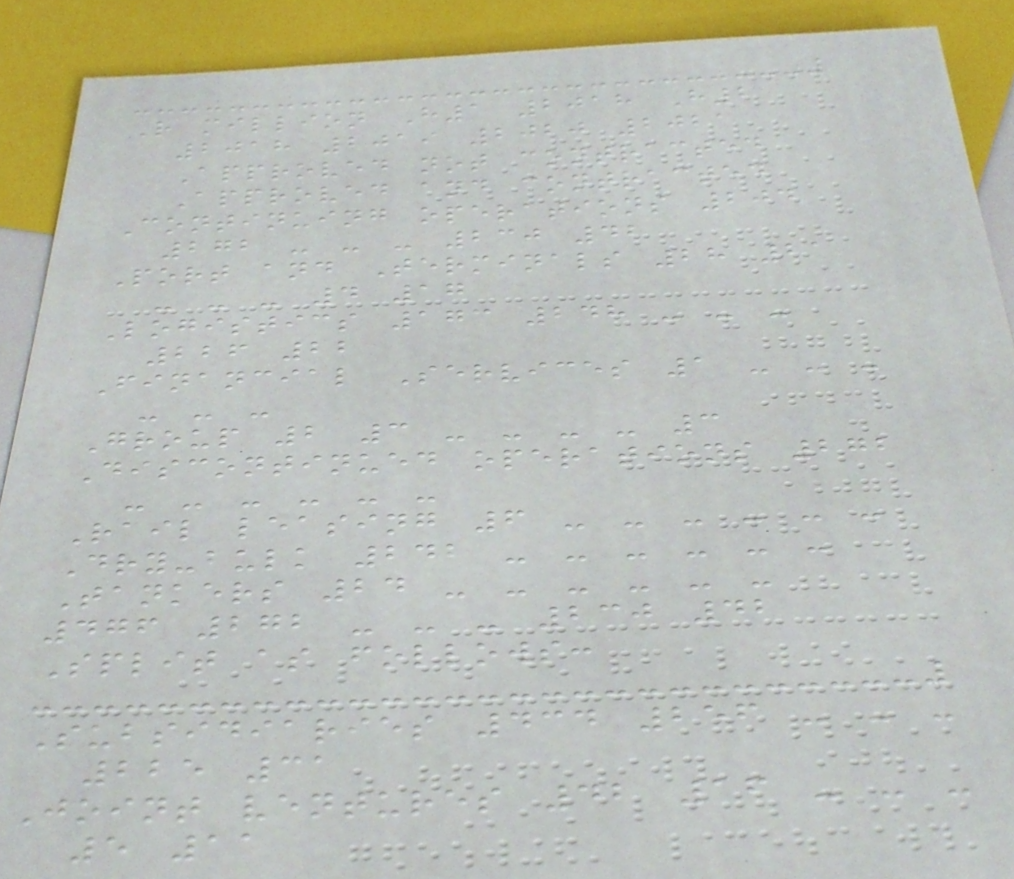R million H1 2018 H2
2018 2019 2020 2021
Approved not contracted
Approved and contracted
Continuing operations 204
272 - - - 230 42
Port and Terminals 28 21
- - - 4 17
Logistics 173 248 - - -
226 22
Financial Services 1 - - -
- - -
Group 2 3 - - - - 3
Discontinued operations 272
- - - - - -
Rail leasing 6 - - - - - -
Dry-bulk 242 - - - - - -
Tankers 24 - - - - - -
476 272 - - - 230 42
Split as follows:
Subsidiaries 434 256 - - -
225 31
Joint ventures 42 16 - - -
5 11
